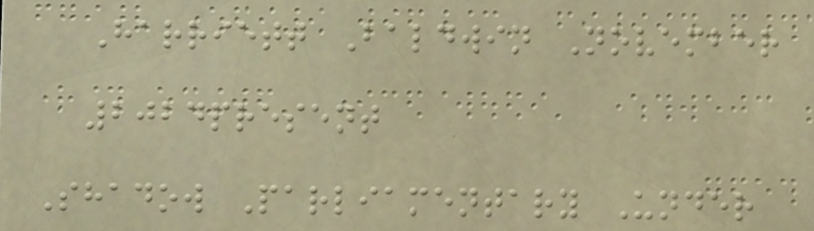Harriett Baldwin November
2024present
Shadow Parliamentary Under
